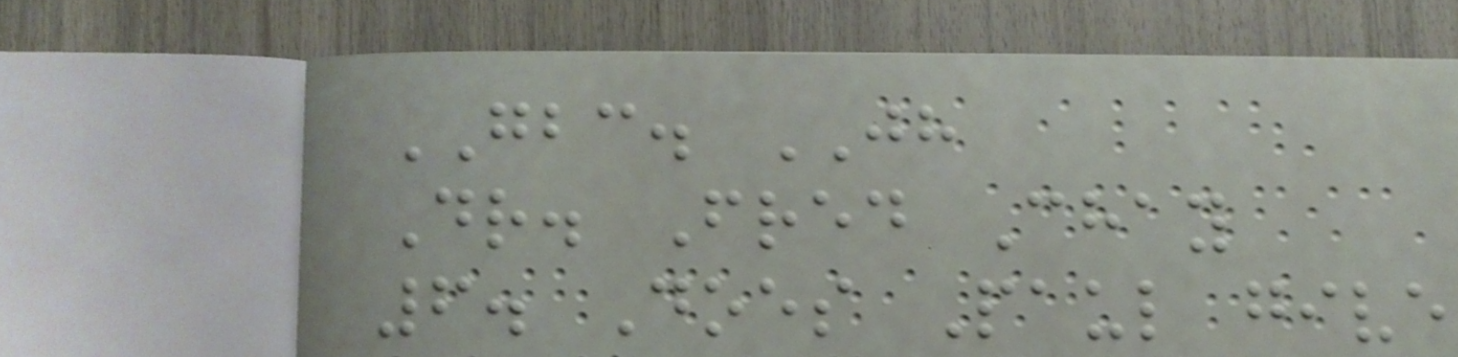GBC. JH
Dr. Fred Chay
6. Does Paul give
